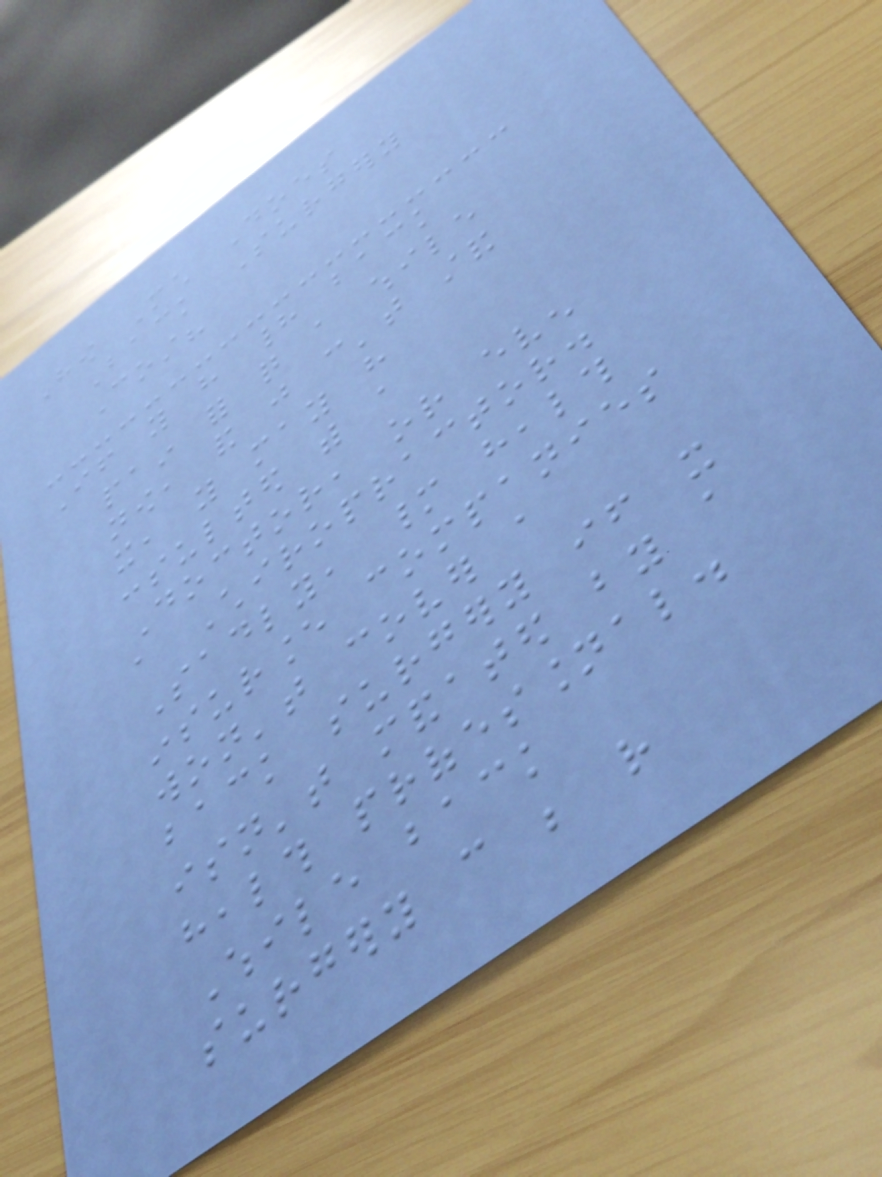How Much Does
Back Surgery
Cost?
If you have had back
pain for quite a while
now, and just can't stand
it, you may have
consulted with a
Doctor, or even
a Chiropractor.
Sadly, many health
insurance companies
won't cover a
back surgery if it
isn't mandated by a
health professional.
While back
surgery can be rather
